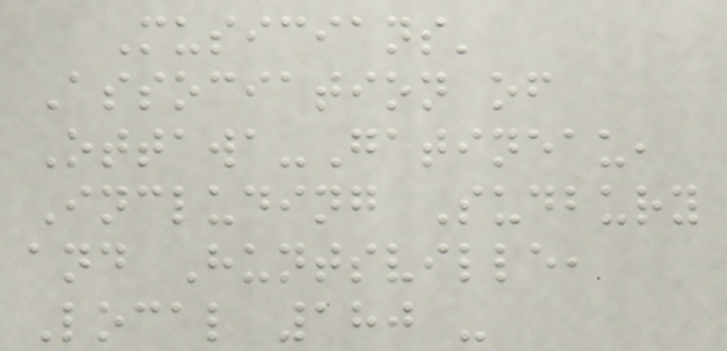Musicians'
Association of
Ottawa-Gatineau,
Including Sudbury
and Huntsville,
Local 180 -
